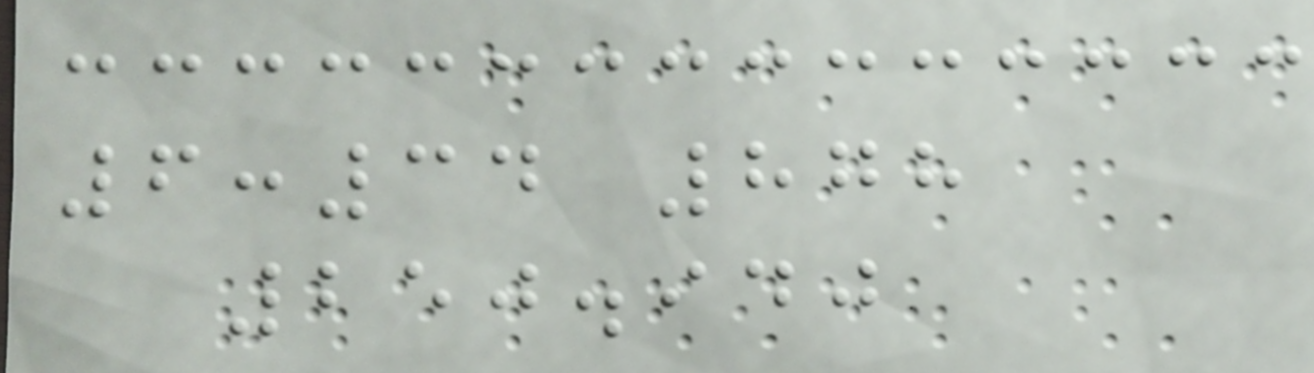6:34 878
250.940
